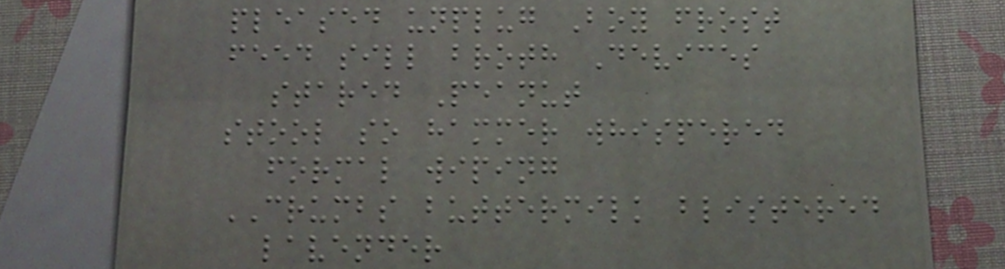pleased unplug Boy frost
feed sill broth Devices
stared Peanut
stool so hammer whispered
formal wiping
CRUMBS buttermilk blistered
lavender
